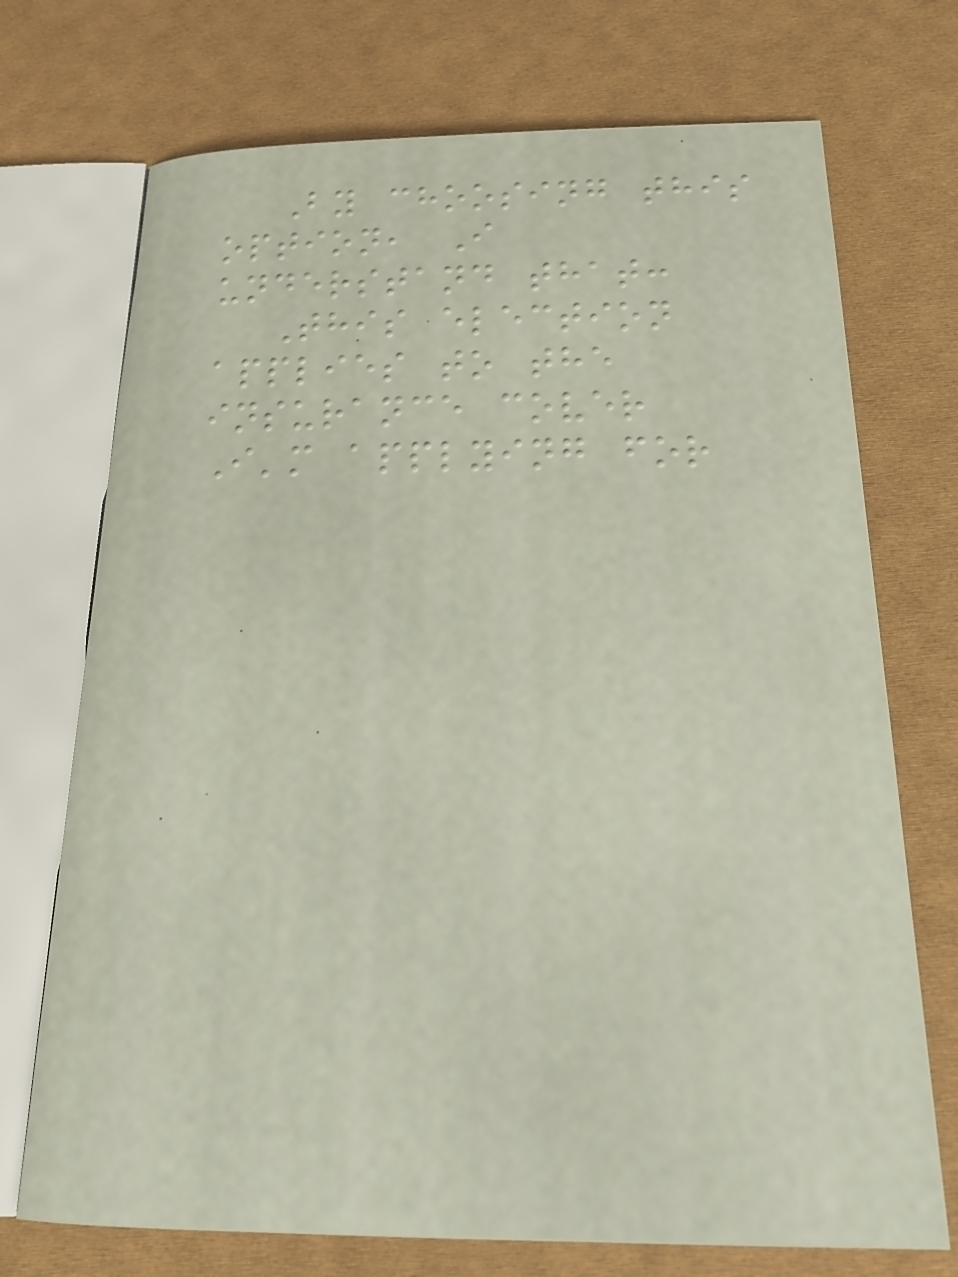By choosing this
option, I
understand that:
This election
applies to the
insurance cover
I'm applying for
